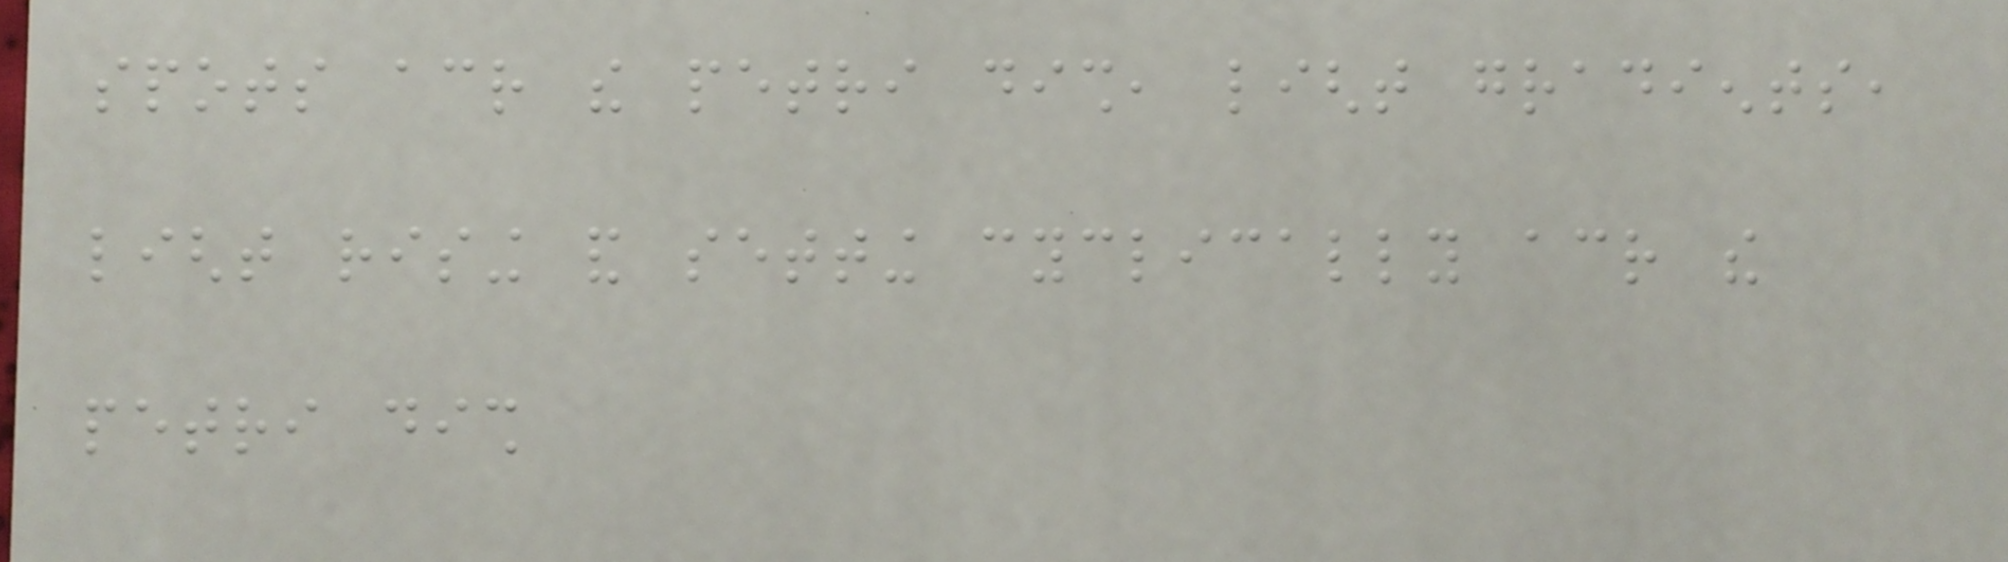spots across the petri dish, light gradients,
light rising and setting cyclically across the
petri dish
